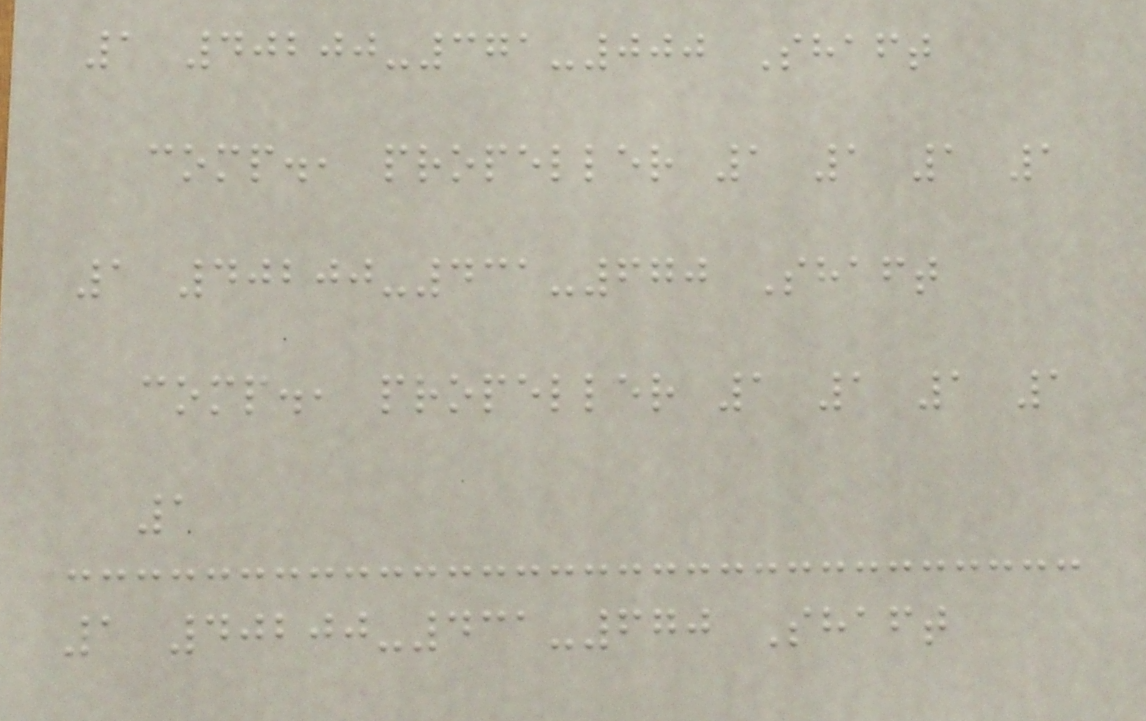1 40200-371-000 Shaft
comp., propeller 1 1 1 1
1 40200-431-670 Shaft
comp., propeller 1 1 1 1
1
1 40200-431-670 Shaft
